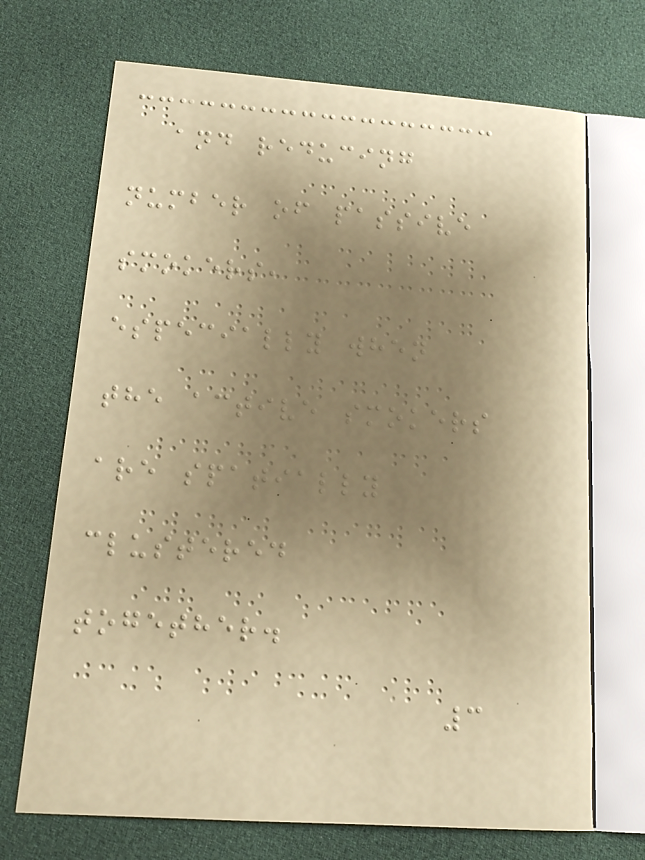and reducing
number of passive
smokers,
especially when
the active smokers
are spatially
clustered
together.
3
